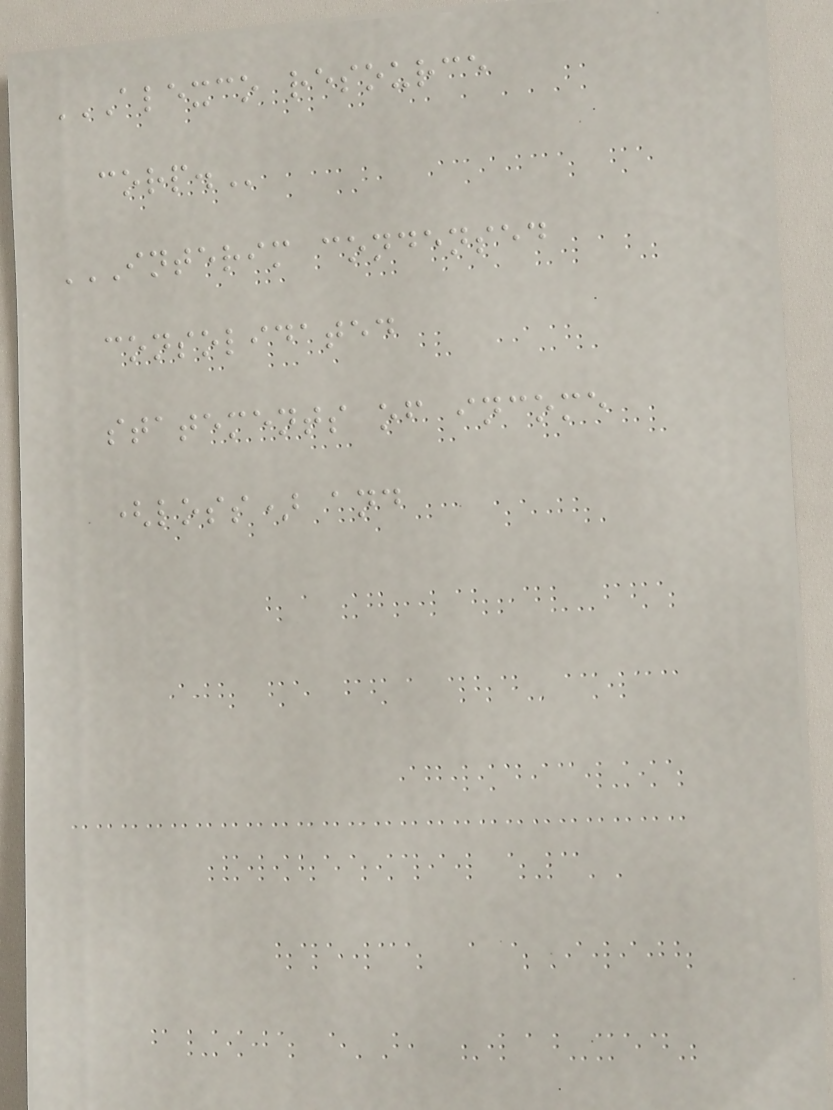ALEXCO RESOURCE
CORP.
INTERIM CONDENSED
CONSOLIDATED
STATEMENTS OF INCOME
(LOSS) AND
